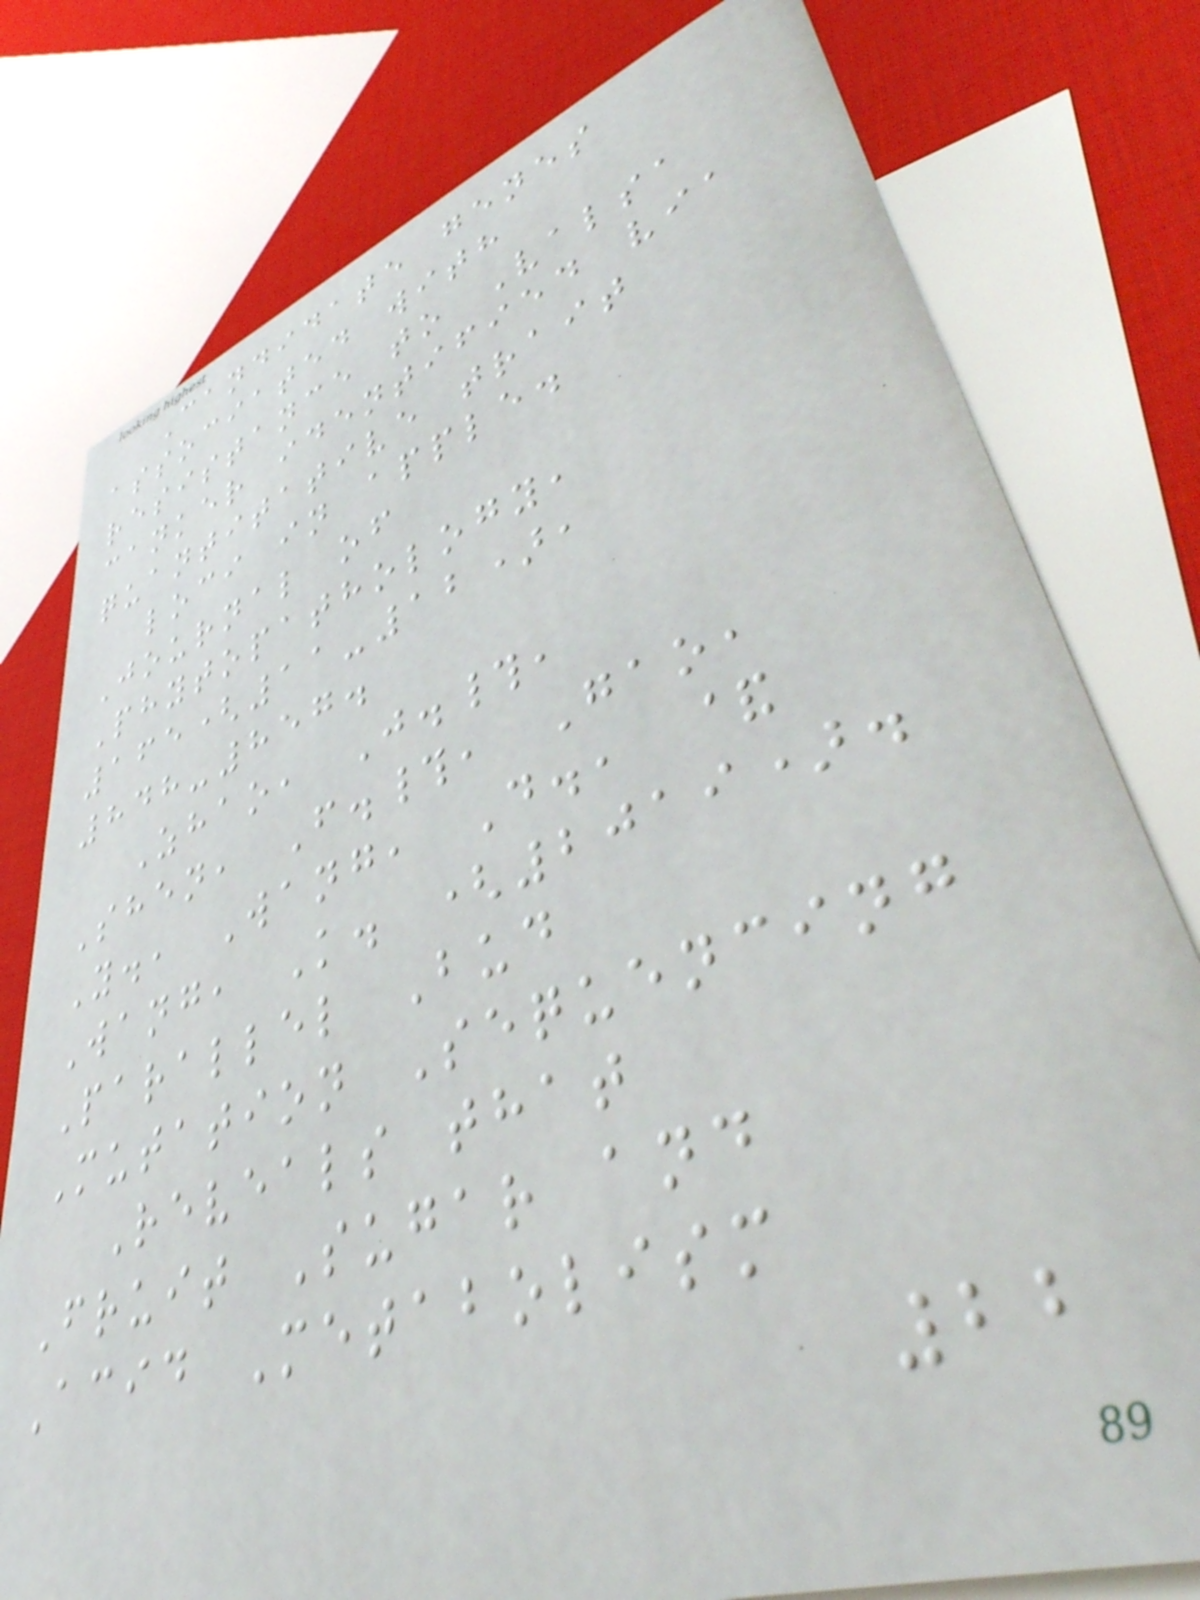Candidate genes
associated with
resistance to Valsa
canker identified via
quantitative trait
loci in apple.
Journal of
Phytopathology,
165(11-12),
848-857.
Zhao, J.#,
Shen, F.#, Gao,
Y., Wang, D., &
Wang, K. (2019).
Parallel Bud
Mutation Sequencing
Reveals that
Fruit Sugar and
Acid Metabolism
22
